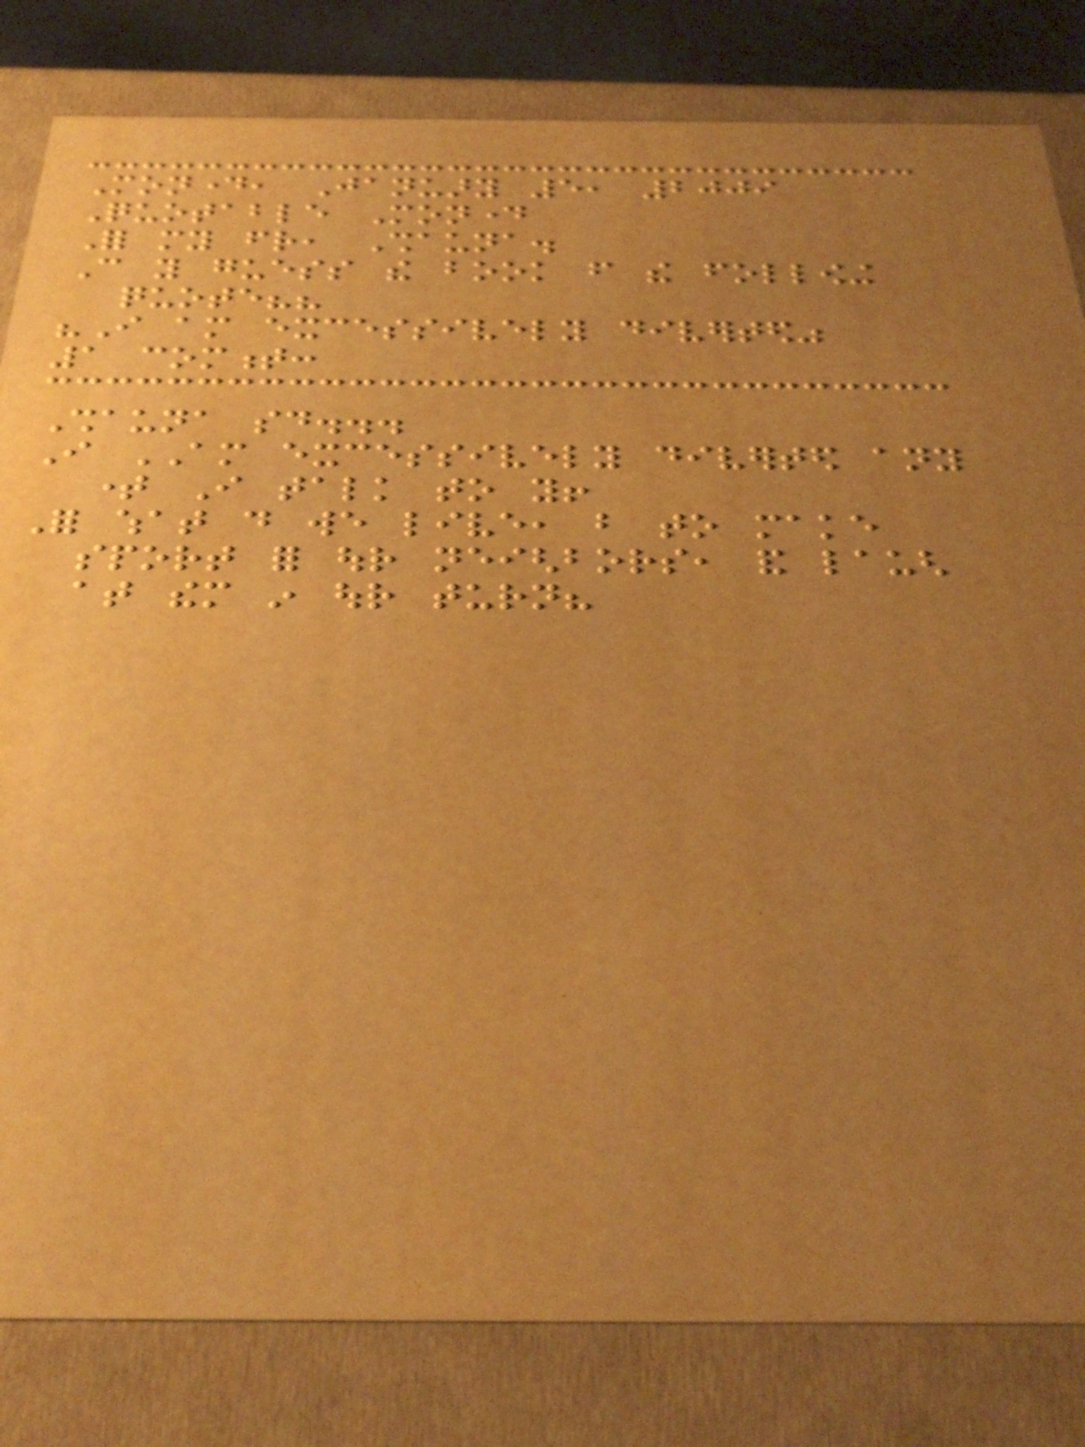Monday, January 5, 2009
Quotable Monday
For my friend, Shauna.
Can you guess the book from the following
quote??
"I am excessively diverted"
1 comment:
Shauna said...
I AM excessively diverted any
time I talk to you!
For what do we live, but to make
sport for our neighbors, and laugh
at them in our turn?
